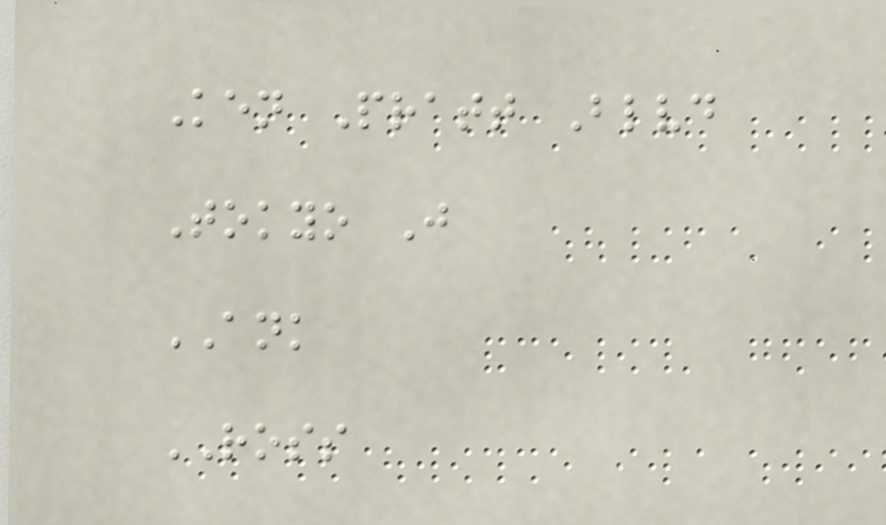Ken Pratt Blvd
Tokyo J
ANK
ROSS
